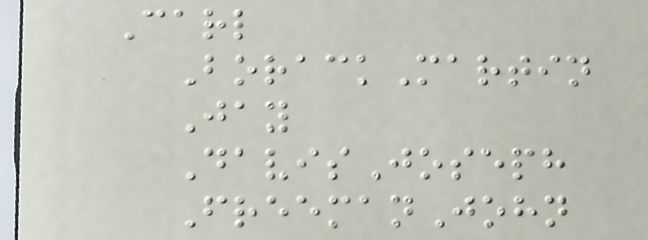Carl
BorackMartin
Jay
DavisJoseph
FreemanJohn
